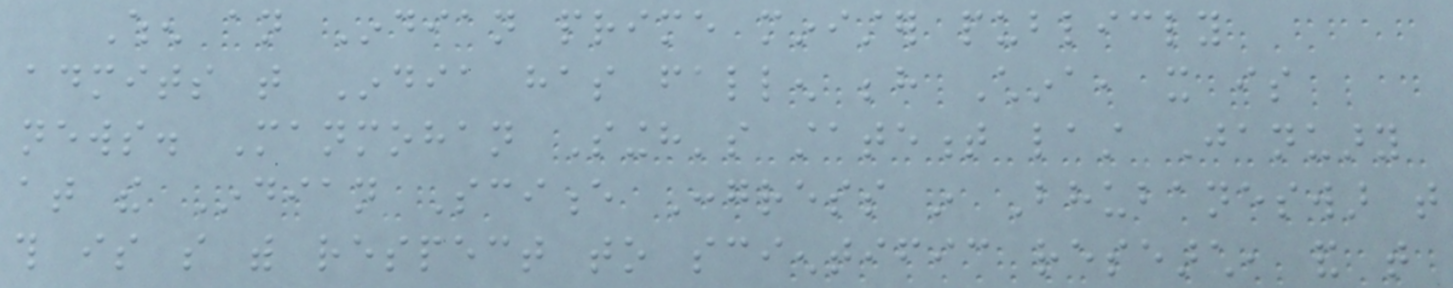When an Indian prime minister publicly
admits that India has fallen behind China, it is
news. Manmohan Singh's statement last January
at the Indian Science Congress in Bhubaneswar that
this is so with respect to scientific research, and that
